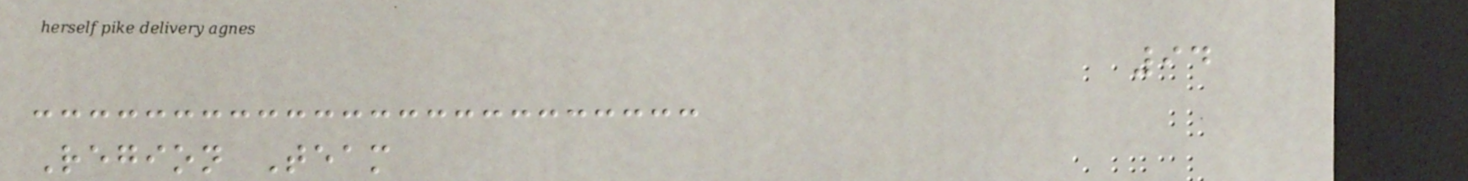94
Region Team
